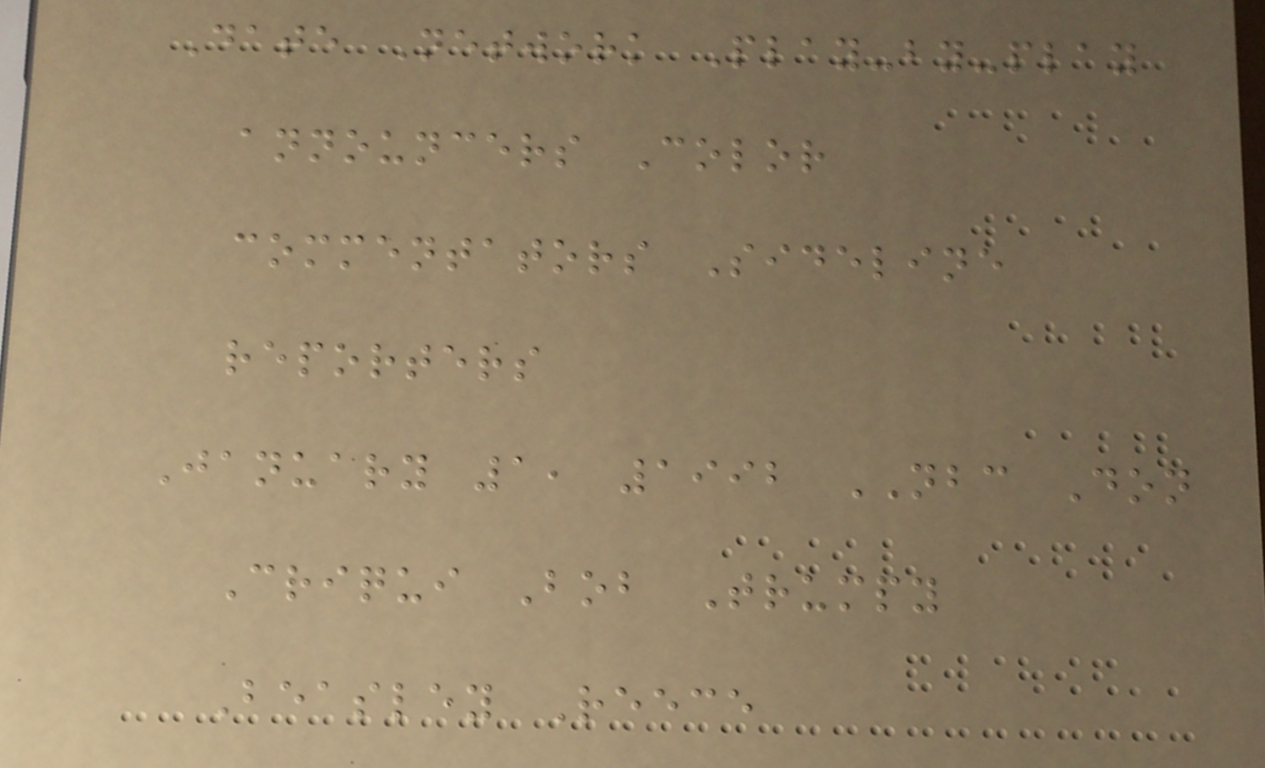Date Network Play-by-play
announcers Color
commentators Sideline
reporters
January 1, 1992 NBC Don
Criqui Bob Trumpy
Beasley Reece
